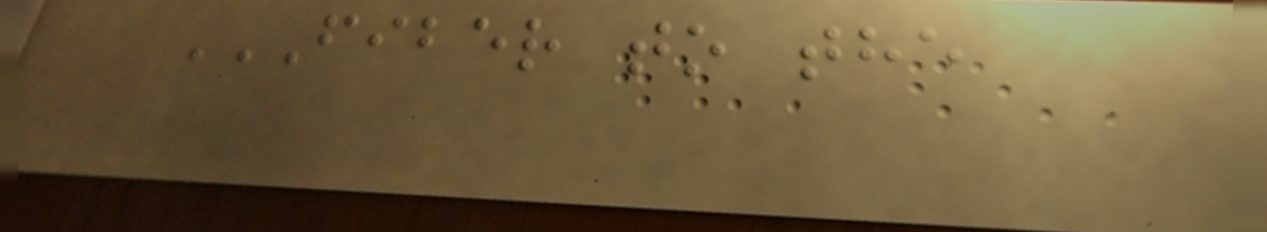FIBER TO THE
